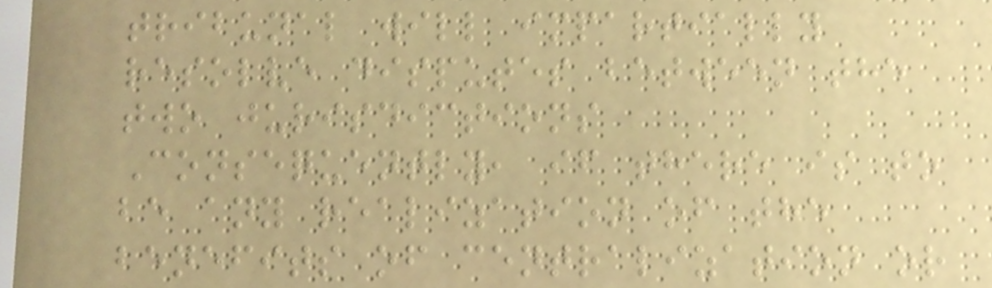tribunal will impartially
resolve disputes between the
two jurisdictions
Consequently, if there is to
be any realization of the
benefits of centralization or
